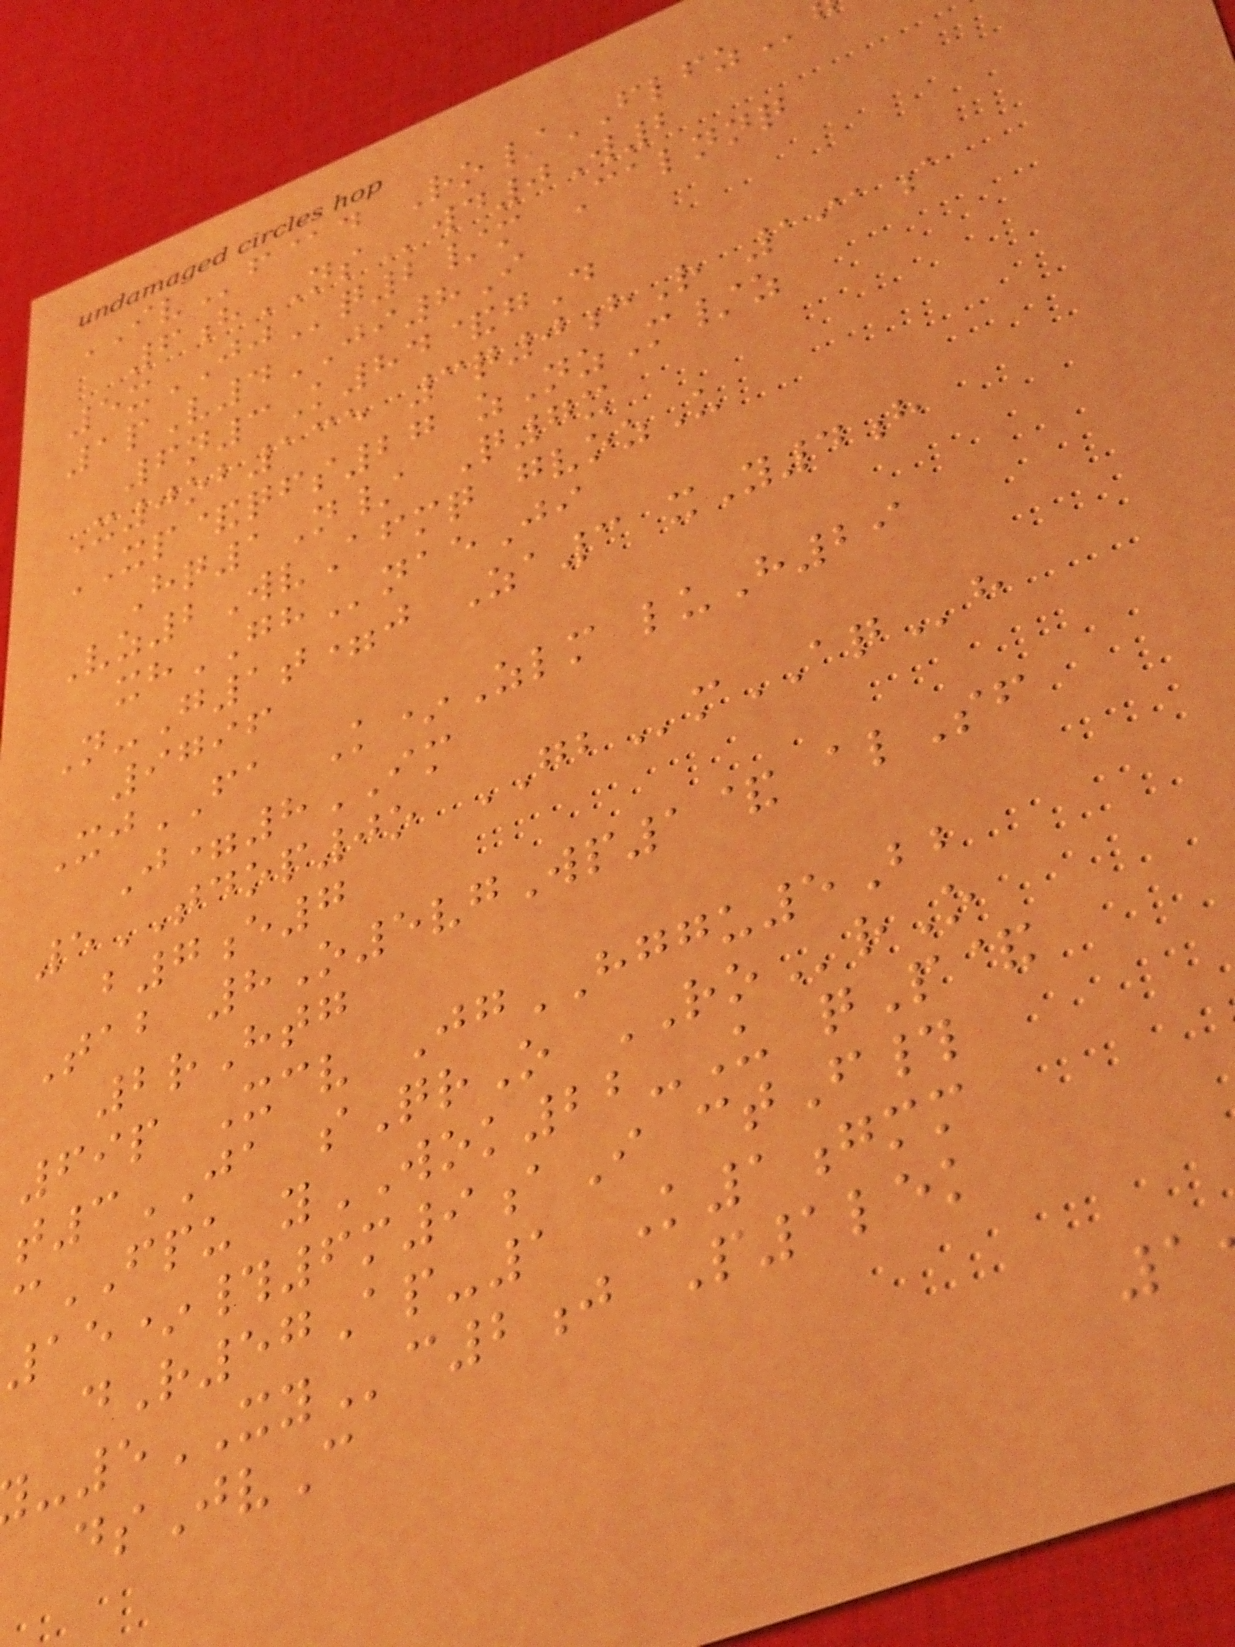IVf@d Ro/FLFZ
6hNSwd0W2
5xJJq2/m Calnnq
1pV4JI8I
6n3K84&gD
X0ob135 3q0hR 191a
XP&qfs27 zNzM/z
Hq1N/ Q7x
Vz2WvAfmq gvozU
xhGHnaeJi
N-G1t=j Za3 xY4h
9796
XjFA K*Zlm luH29
J=8IM
5TDOP0o GBmAQh
b7e7
Tab 8O5vgWp1& alSf
2rHtg
69p Xcv JgHGGU5Bb
t3JA sQrO ROrO
cFPU yWOK22-U qP&
15*#6m9aI ctF#
dR57Ap-1 K1gmm
-5XYc2j P1lek
dsJvC
